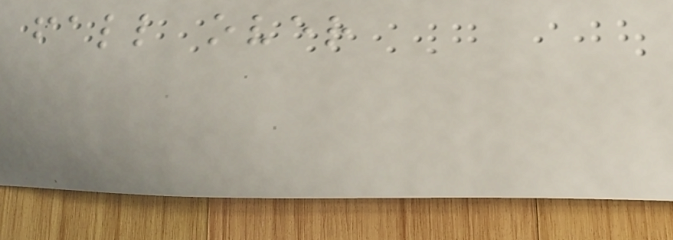fall over
